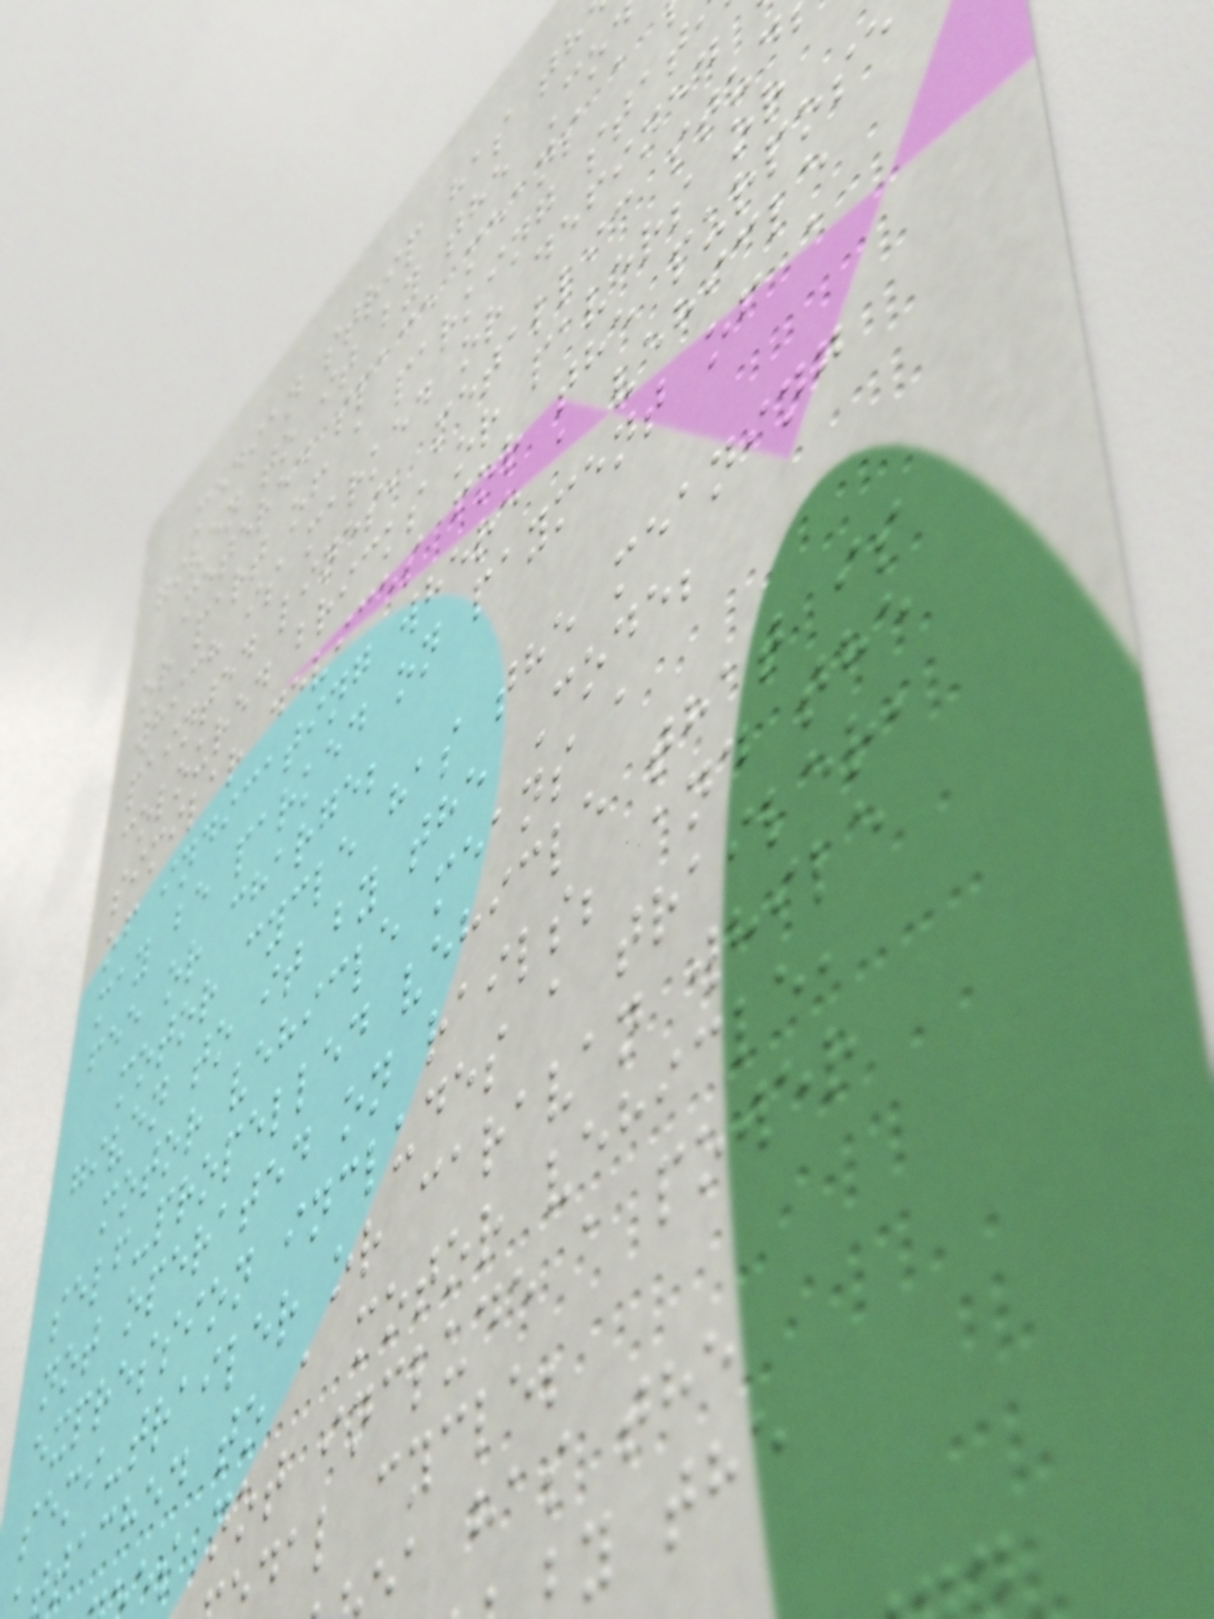median strip has th
given to it by the Co
metered space means a
or part of a parking stat
which is marked or defined
painted lines, metallic stud
coloured bricks or pavers or
similar devices for the purpose
of indicating where a vehicle
may be parked on payment of a
fee or charge;
motor cycle has the meaning
given to it by the Code;
motor vehicle means a
self-propelled vehicle that is
not operated on rails; and the
expression includes a trailer,
semi-trailer or caravan while
tached to a motor vehicle,
es not include a power
dal cycle;
a has the
